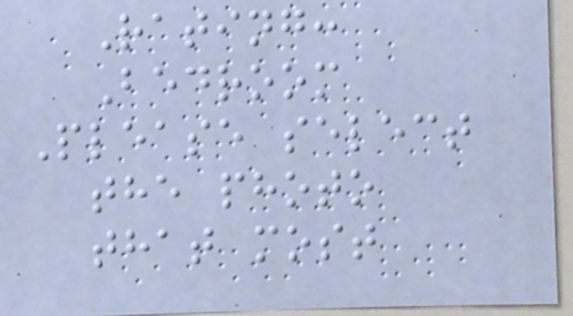Rating:
Bedroom
Please select
the photo
that most
